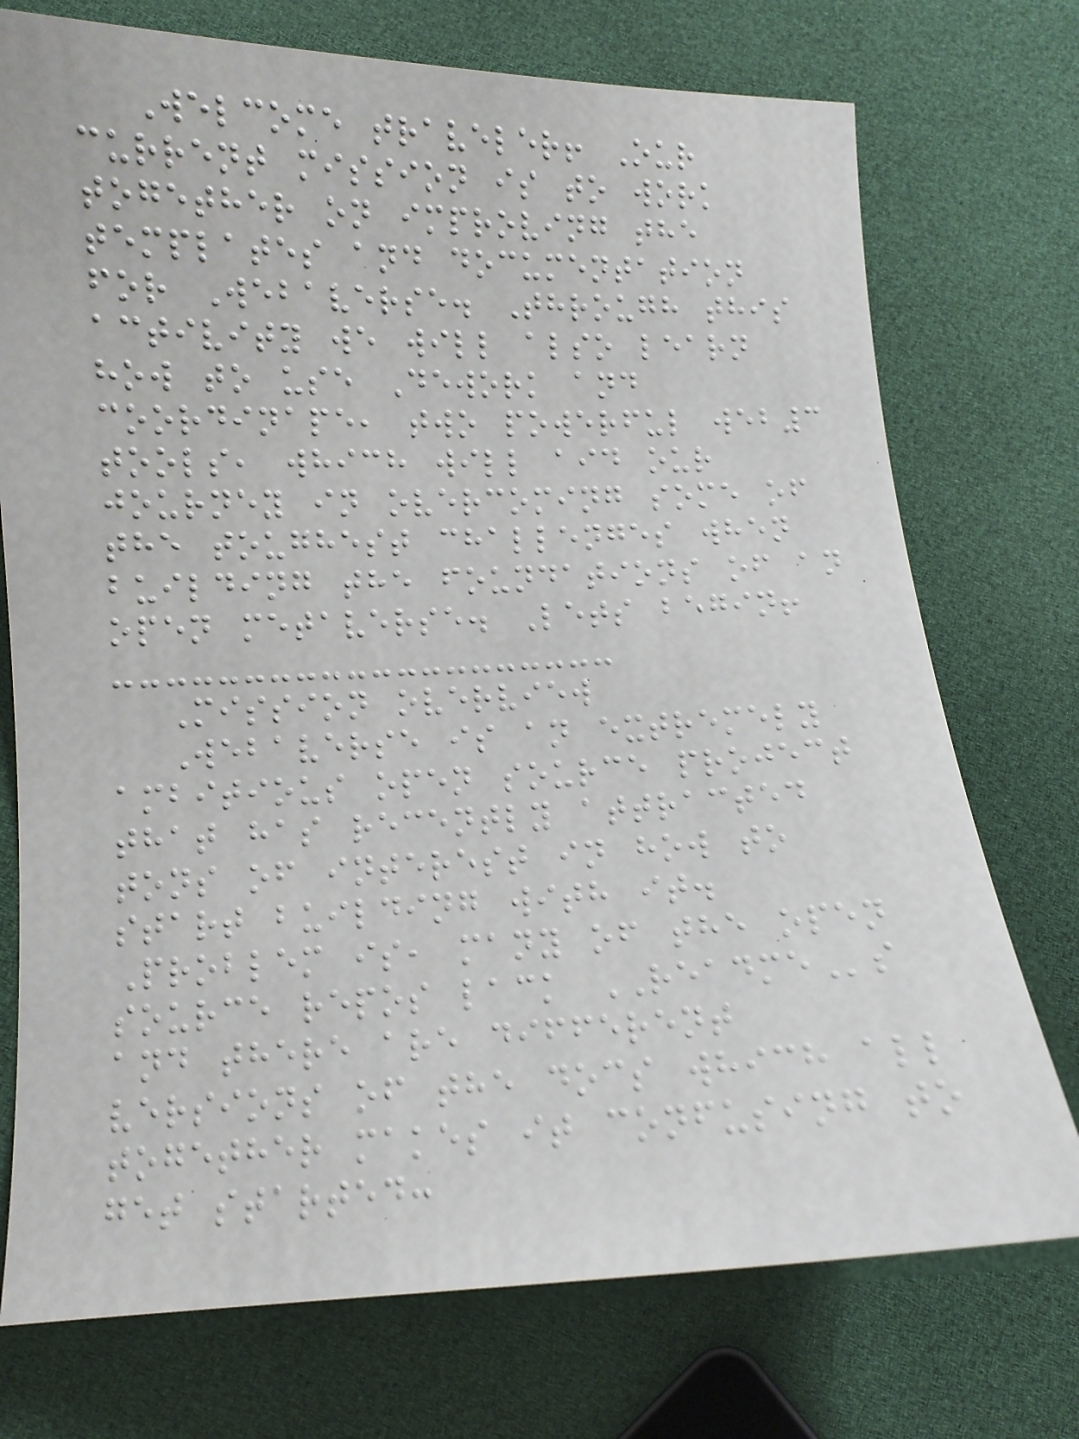Welcome traveler! Our
current mission is to work
together on improving the
templates and documentation
for Webaverse. Through this
activity we will also learn
how to use Dework and
coordinape, two powerful web3
tools, which will aid our
journey in overcoming some of
the toughest challenges when
building the foundations of an
open metaverse. Lets begin!
Mission overview
Webaverse is an extremely
ambitious open source project
that has recently attracted
tons of interest in how to
start building with it.
Problem is, many of the open
source repos lack READMEs
and there are different
versions of the docs which all
together makes it confusing to
get started:
